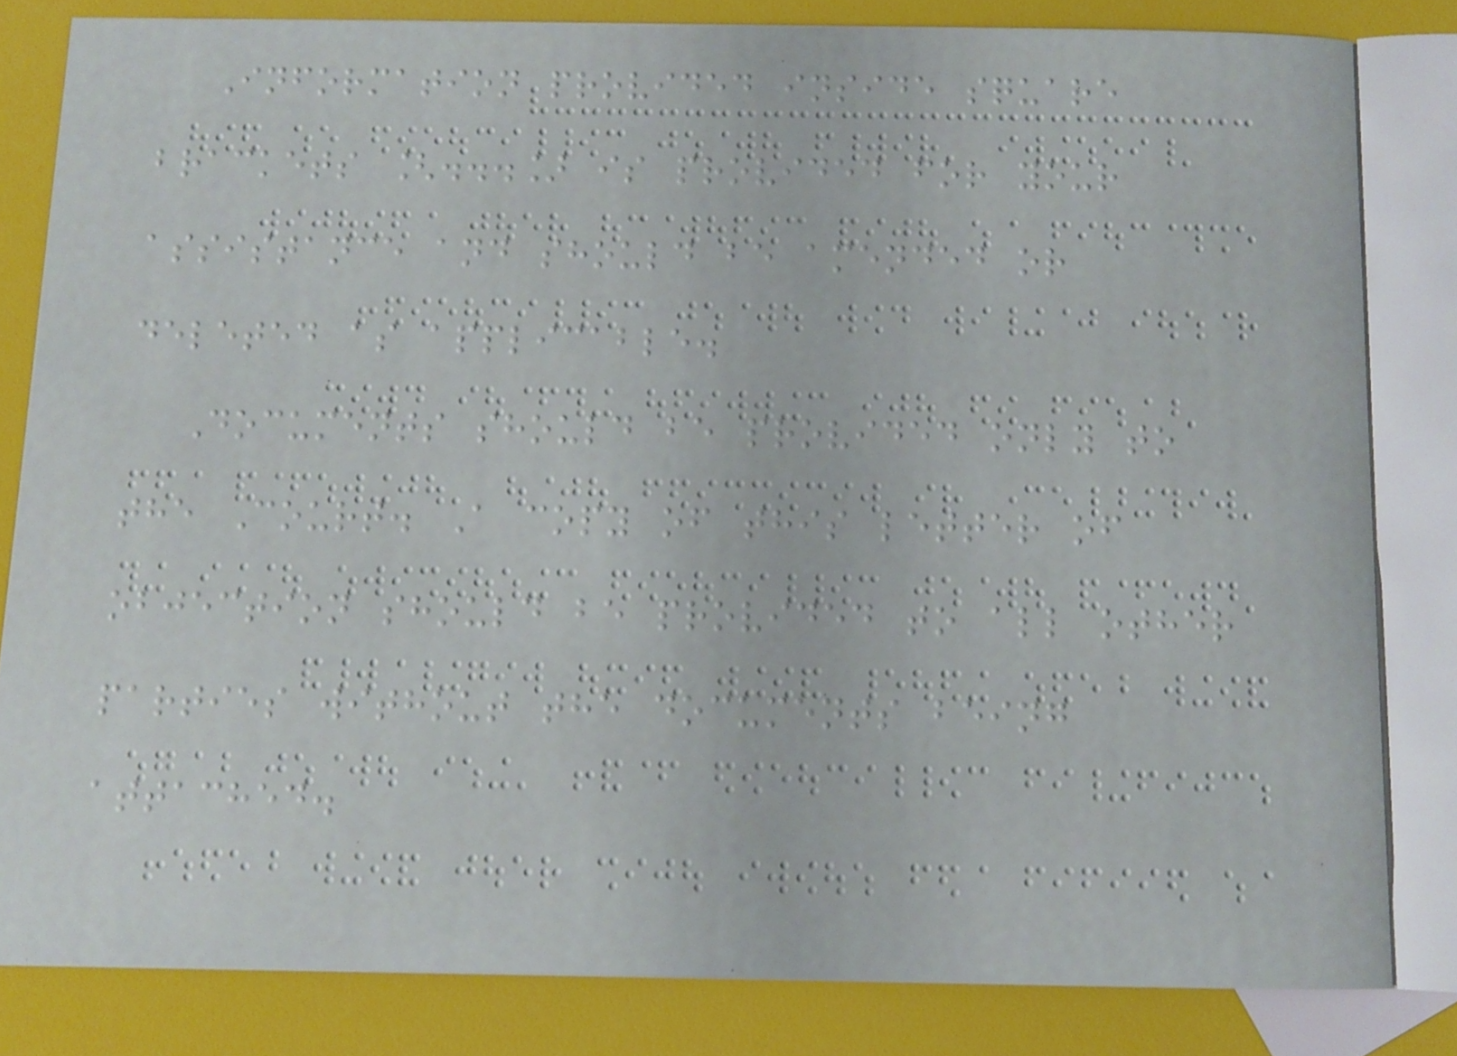Information provided inside square
brackets [...] is provided for your
assistance and should be amended or
deleted as applicable.
Documents should be provided only to
the Court. A copy of this letter of
objection should be provided to all other
parties without the documents being
attached.
